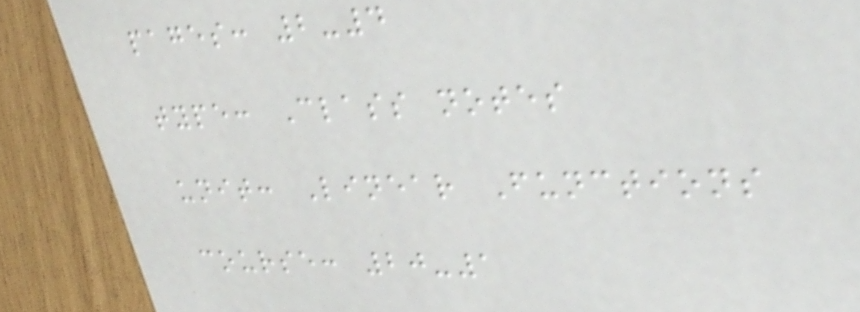pages: 2-4
type: Class notes
unit: Linear Functions
course: 20-1
